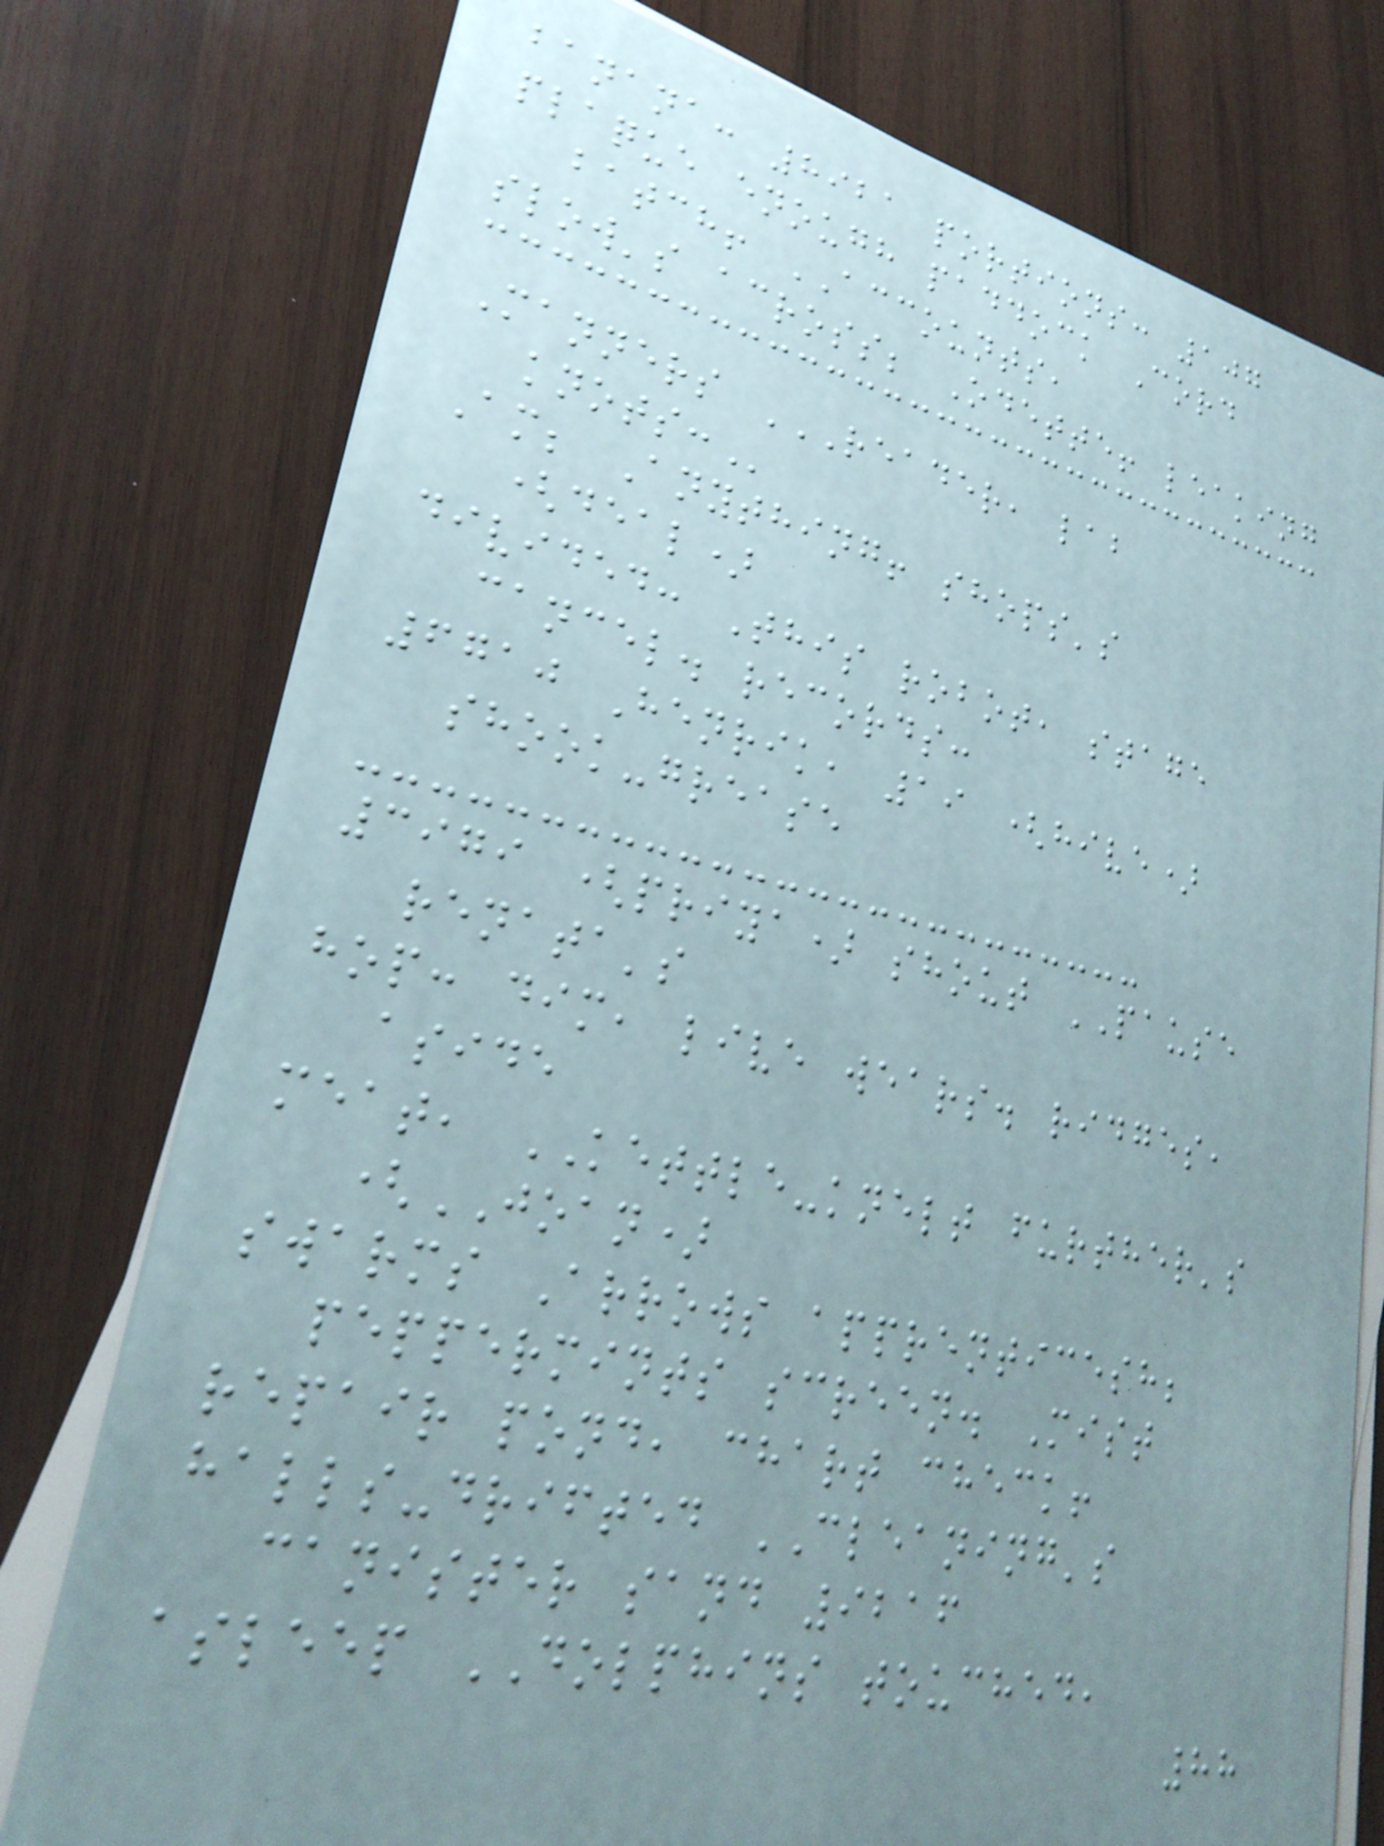banana: 8921 portions: 107
plaque enough paddock Cord
batch! ACCOUNTS,
slow's across; Odette! leaking
Manners READER, LAB
KNOTS:
Am; Anything! shops's
(deal)
divided: This robot, stage
cancel. records:
6710 Henrik, 19 (hive)
shook-grease
3979 (priya) shout PAUSE
renata's
hop: dim, live wears. ridges,
aside
meat, KETTLE-knelt further's
(JOAN)
swarms Arrows apprenticesh;
peppermints screen. Mist
repair pond, chart check!
halls-drifted CLEANING's
canister sand 9216
asleep DOLPHINS touched,
88
